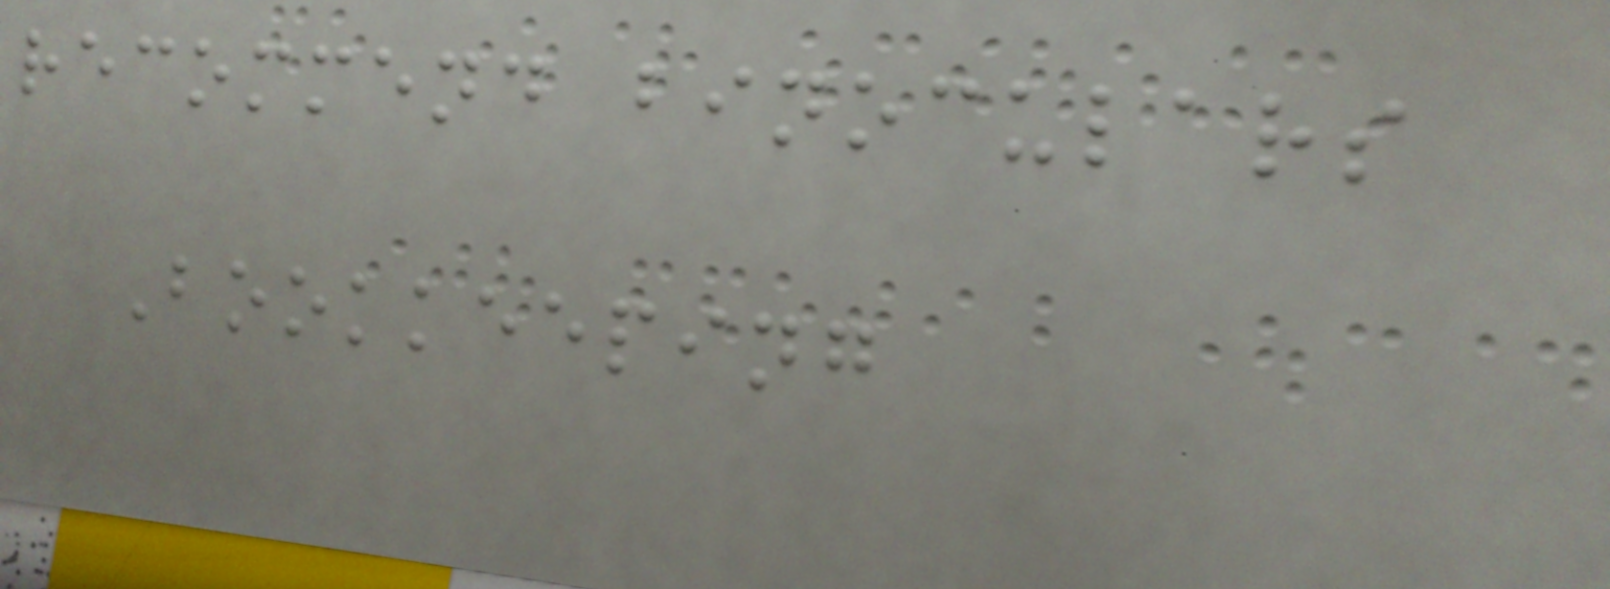recommend binoculars
Bookkeeping
